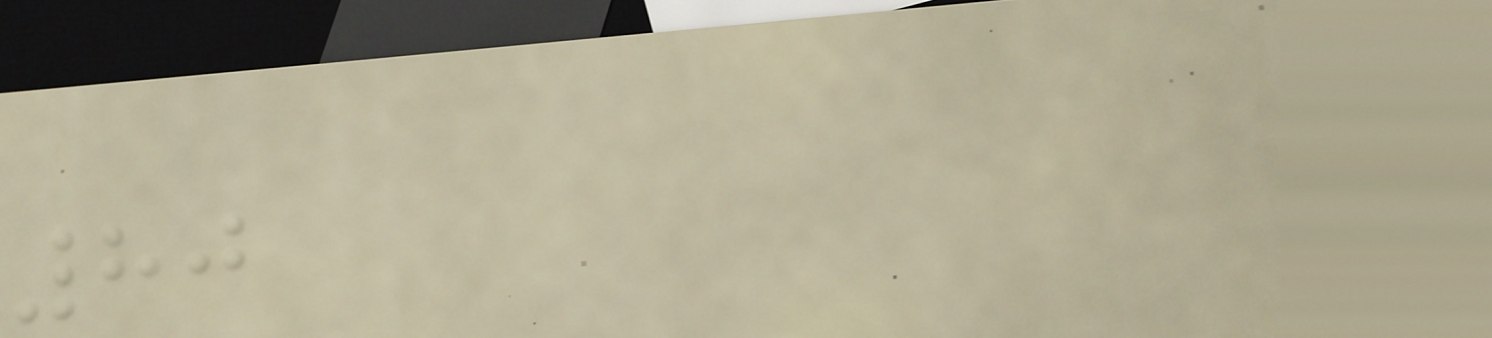80
